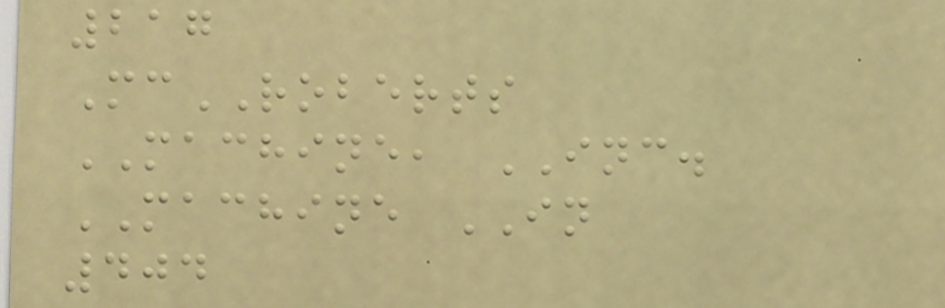217
McROBERTS
MACHINE, INC.
MACHINE IN
404
